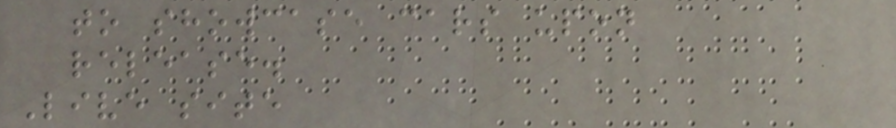to showcase cars upon
release.
Live site
